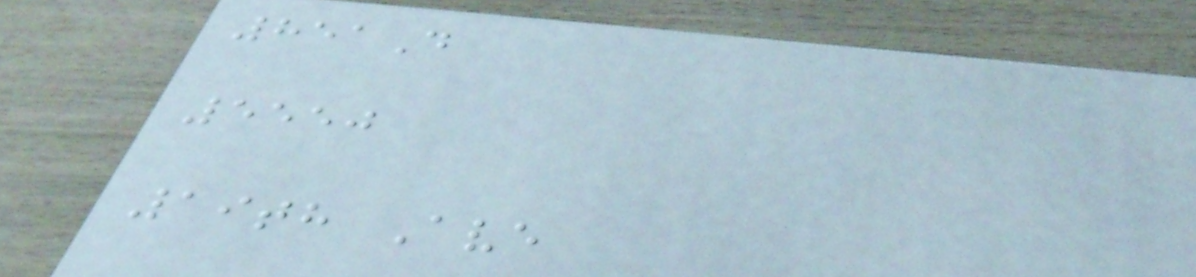851D
5550
19th Ave
